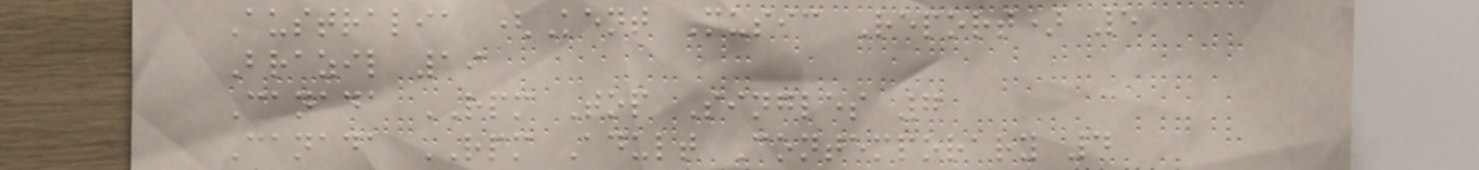Australia (Kent Music Report) 5
Brazil 19
Canada RPM Top Singles 7
Canada RPM Adult Contemporary 4
